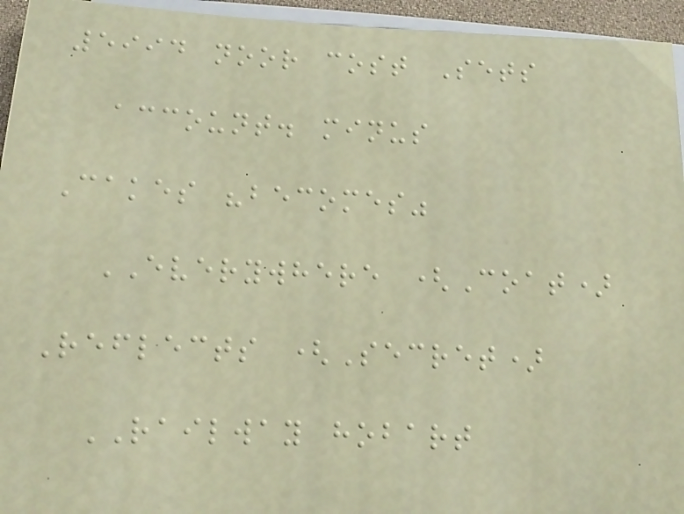5994 noor cost Sets
account. minus
Cakes "becomes"
EVERYWHERE (Coat)
Reflects (Secret)
RAILWAY hobart
